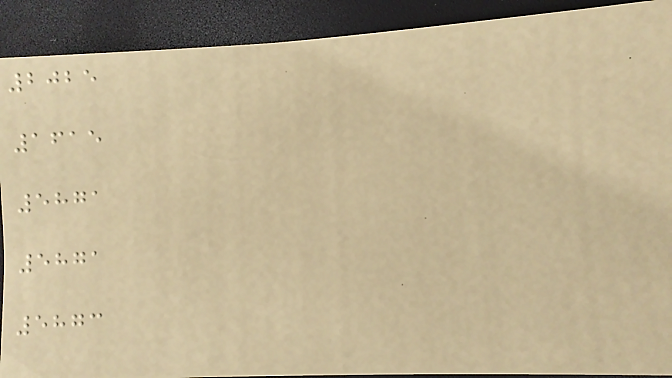2025
1615
5871
5871
5873
